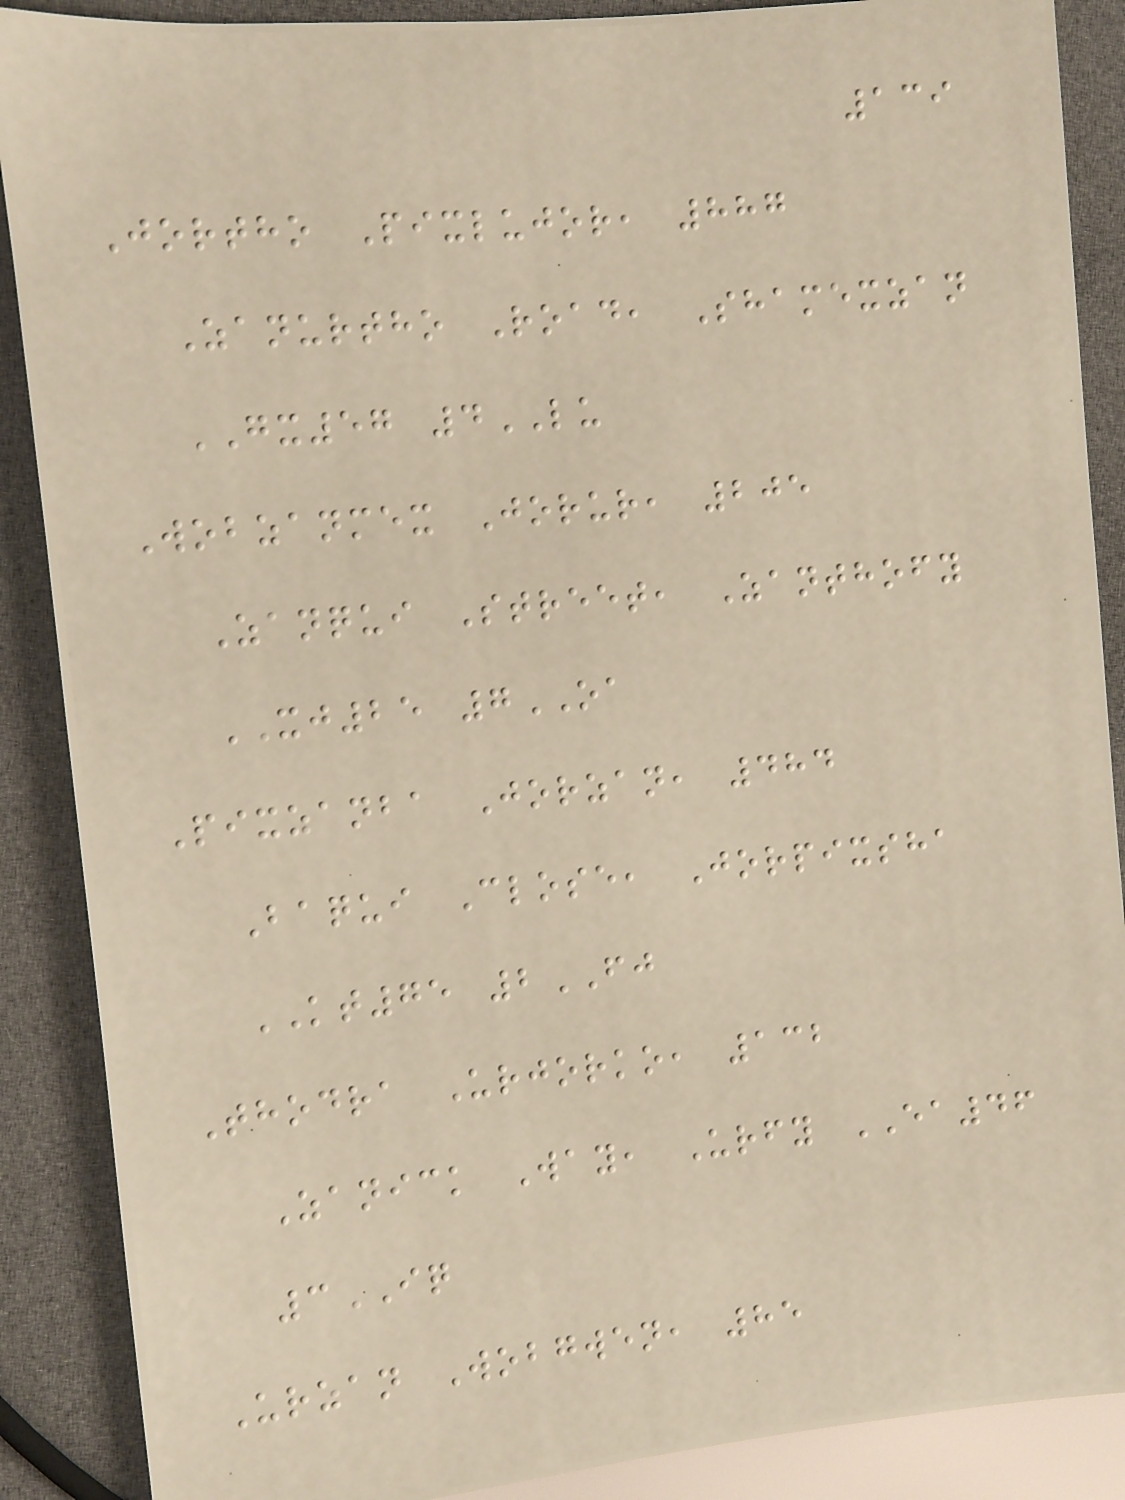139
Jortho Pixlujor, 887
Zanurtho Road, Shamexzan
GX57 4LU
Wobzanmex Jorur, 205
Zanqui Street, Zanthofy
XJ25 7OA
Pixzanba Jorzan, 484
Baqui Close, Jorpixsha
KT75 2FJ
Thodra Urjorko, 132
Zanick Way, Urfy EA46
3IQ
Urzan Wobgwen, 85
